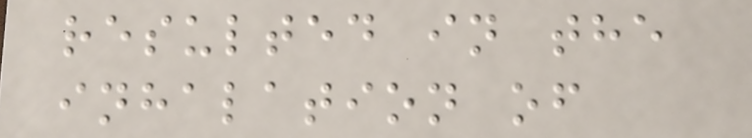resulted in the
inhalation of
